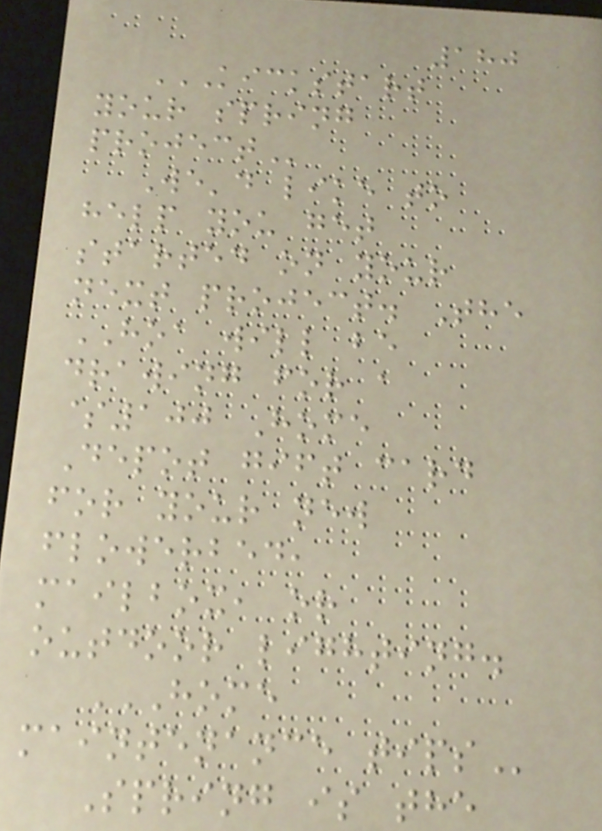180
KICKSTART
YOUR SPRING
PROJECT
We'd like to
help you get
started on your
next project. The
HOA will be
drawing for a
$100 Home
Depot gift card
for your new
flowerbed,
mailbox, or
outdoor lighting.
HOME
MAINTENANCE TIPS
Spring is the
